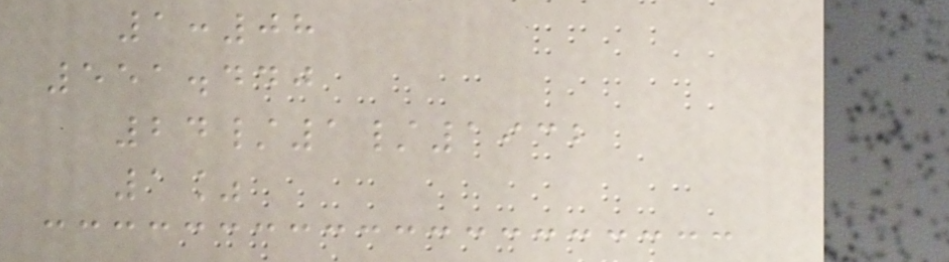1:08
551.440
24/1/1932
1%
